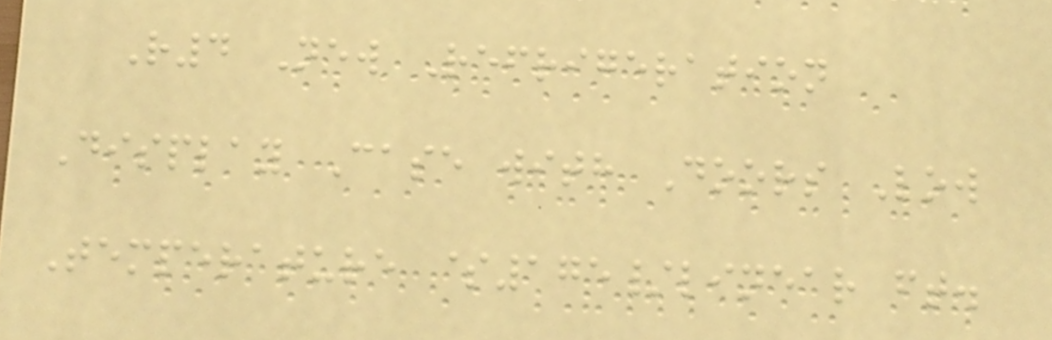R4 New Refrigeration
Display Case with Doors Low
Temperature $175/linear ft.
